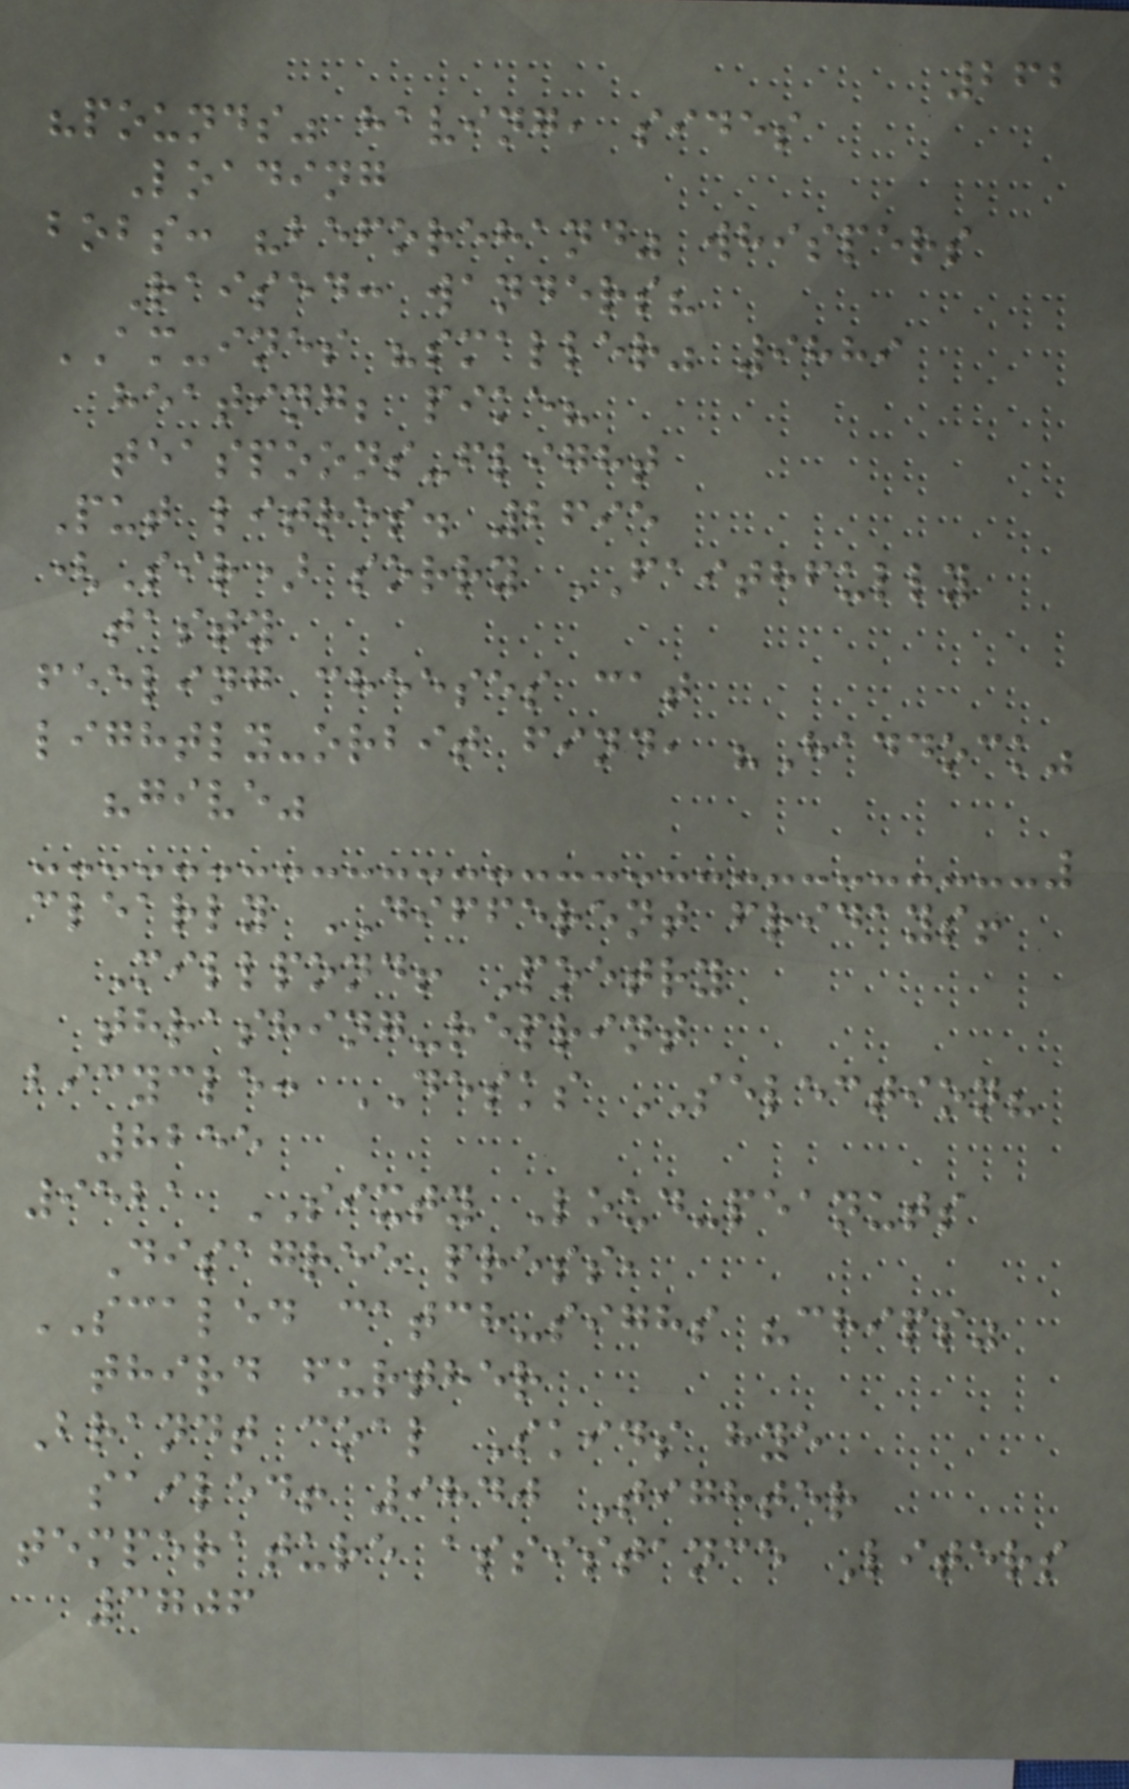262
"pounds" having, sides
Loading
bobs: "beforehand" whispers
Raised: wanders?
AM-ines "smaller" 9889
heating; pike?
teaspoons-flight
Put litres. 2695
(Sir) sorry FAITHFULLY
tasty
feeling cheeses cat
lightly-orbit find, "Haddock"
"give"
clearly DIFFERENT fridays!
Millpond! Poetry
thrashing-reprint
bicycle: DESKS SELECTION?
8255
9521 SIXTY Loud-peanuts
Disagree press,
SCALED catch-sighs "chips"
third further
Brandt coal Skids hye
sailed! 9840 Tighter
temperature assistance Liters
3706
